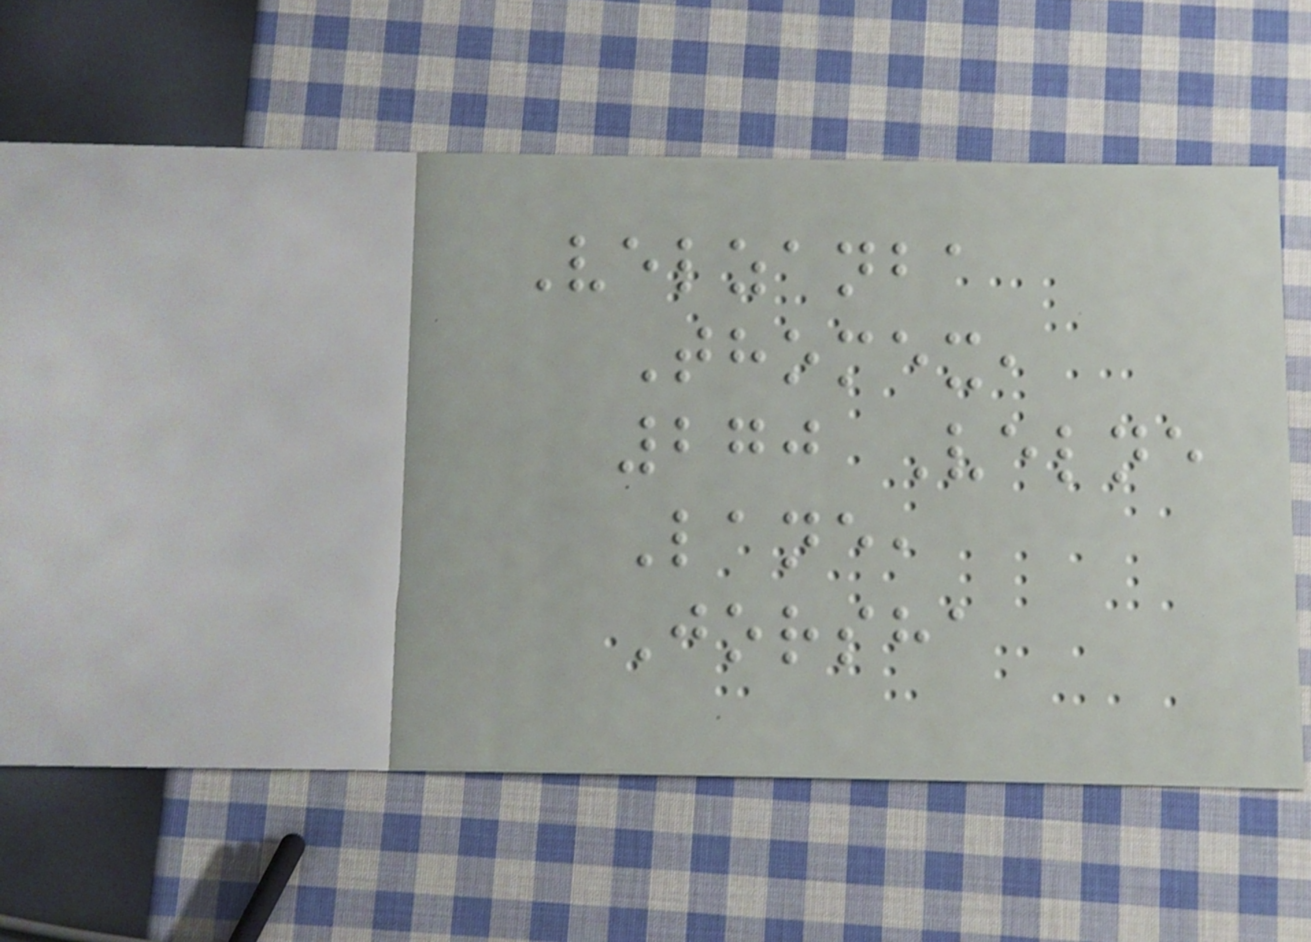Velzanba
Thomex,
270 Velne
Lane,
Jorsha
